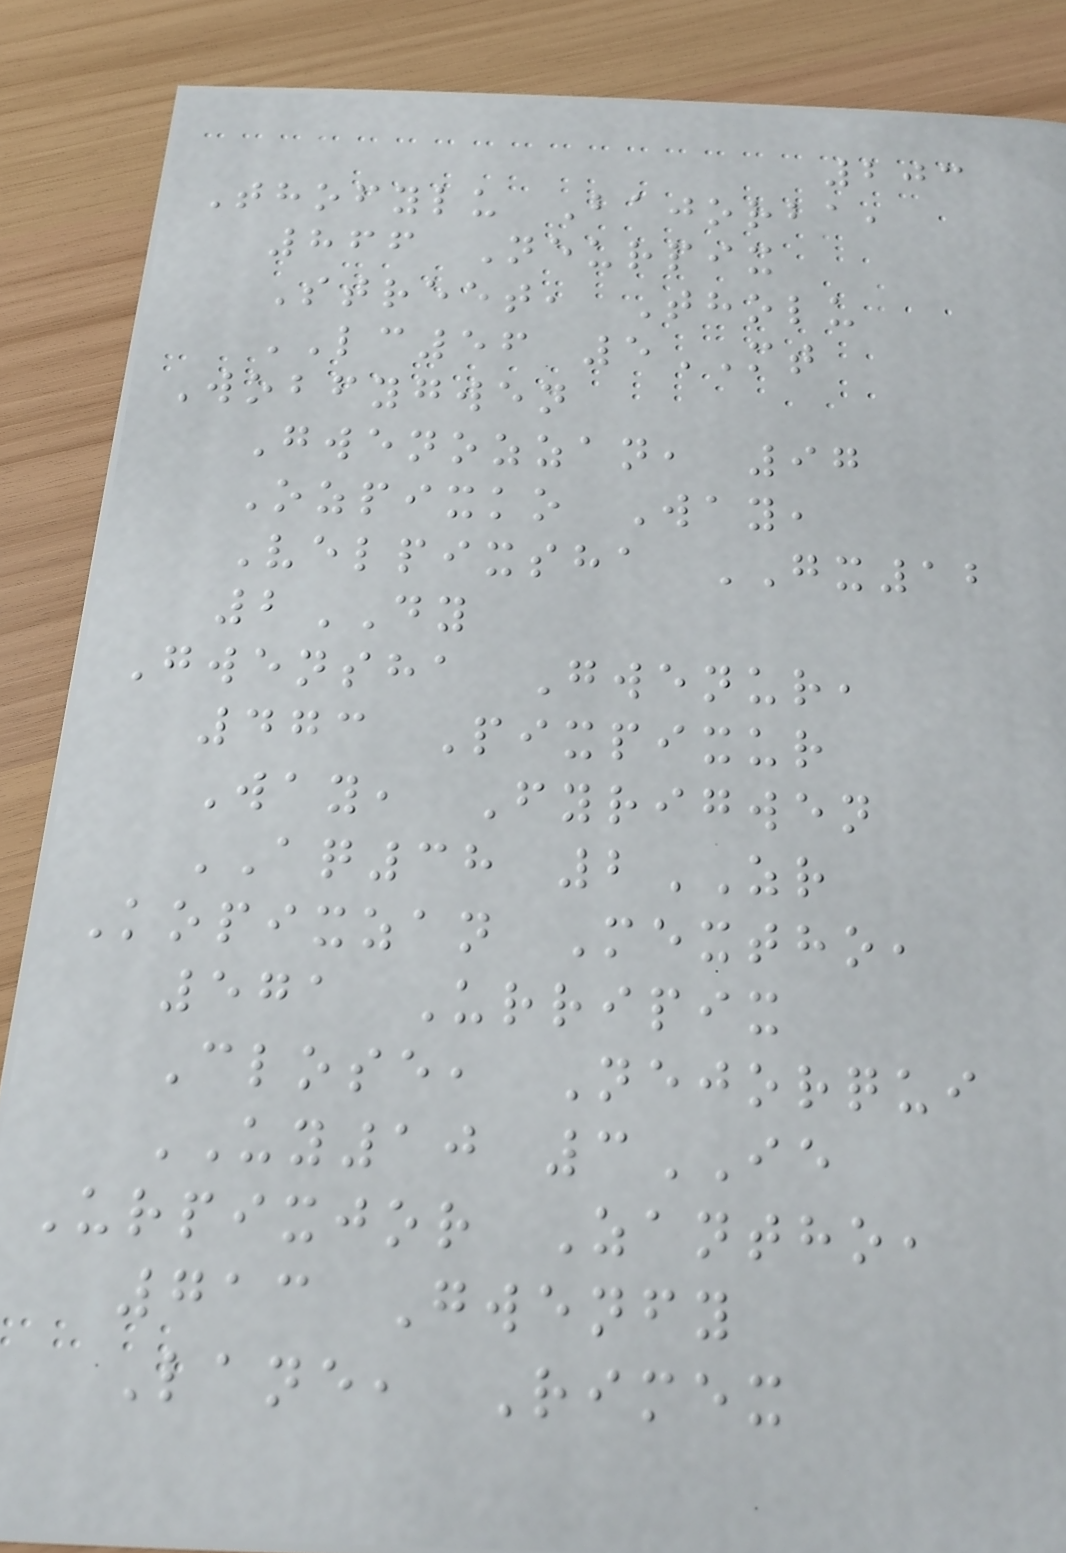203
Thofylu Bajorba,
866 Neurpix
Street, Tholu
LC56 5MT
Wobfygwen
Gwenozzan, 97
Ozpixko Way,
Velpixsha GX12
2DY
Gwensha Gwenur,
473 Pixpixur
Way, Fyrigwen
AQ38 2ZR
Kopixzan Mextho,
571 Urripix
Close, Nejorqui
UY10 3IE
Urpixjor Zantho,
713 Gwenfy
Lane, Rimex
